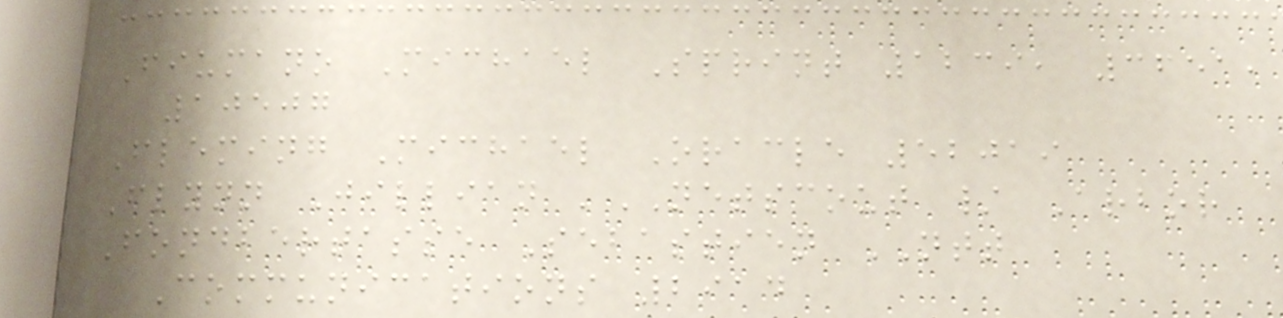Fiumano Michael Sprint 1239, 3651,
10507
Fleming Michael Oracle 52019
Flynn Jillian 'NETSCOUT / Arbor
Fondbertasse Sebastien NTT
Communications 2914
